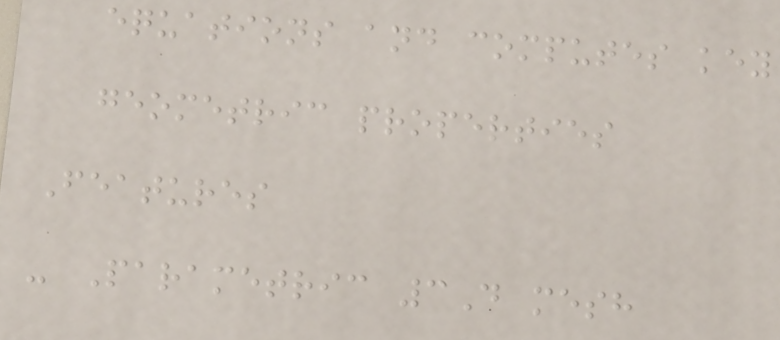equations and computes key
geometric properties
Features
- Parametric 3D mesh
